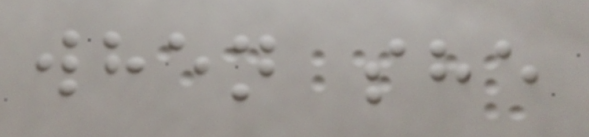when she
